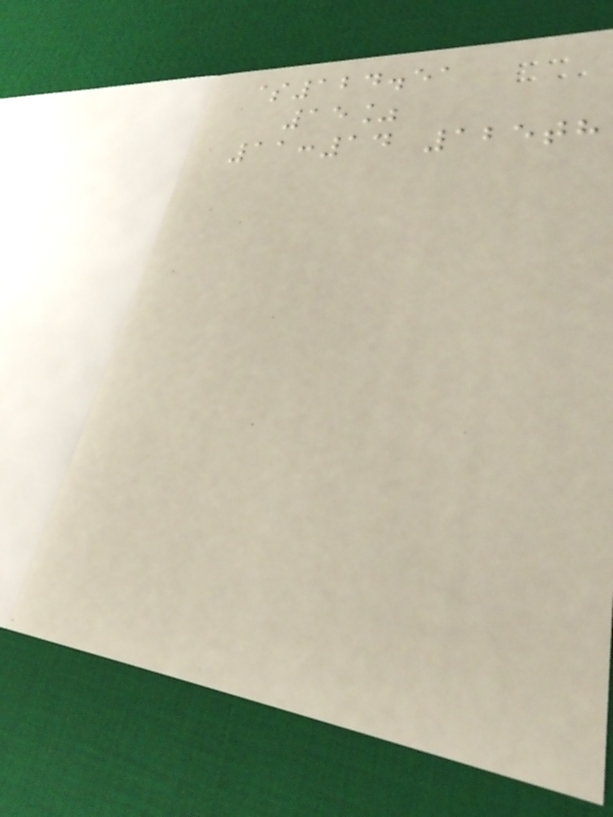$124.51
15%
11:14 125th
